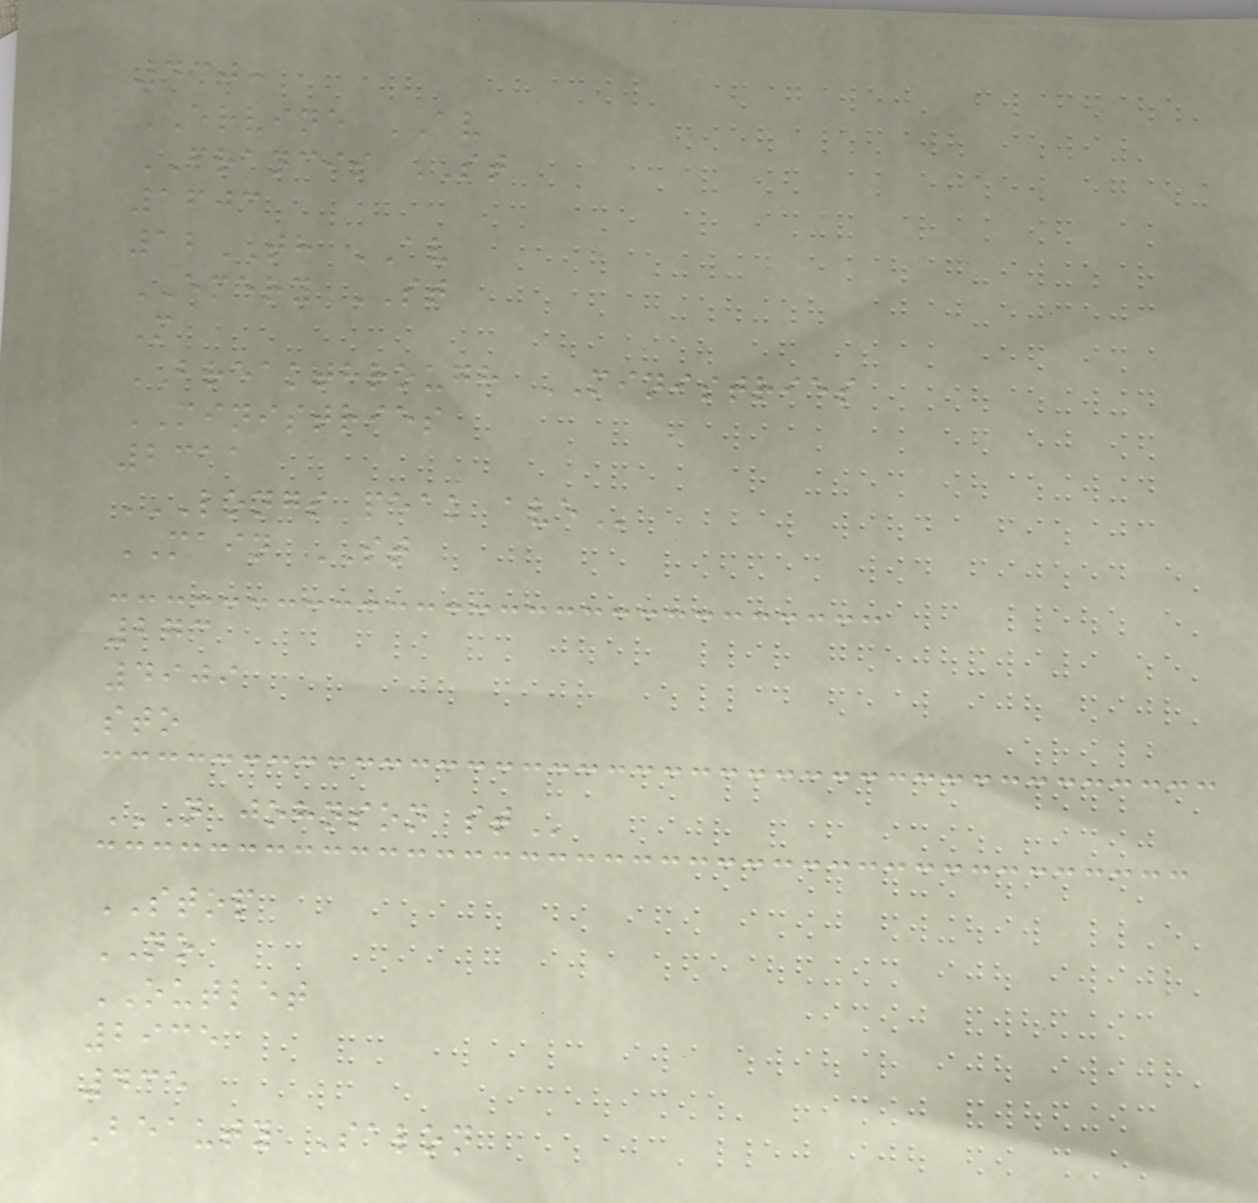4300
ERVINE AV
FRANCIS ST
1603
12TH AV
EMERY ST
M
BREAKTHROUGH MINISTRIES
MINISTRIES
2311
LONGS PEAK AVE
MAIN ST
273
4909
sto
N JOHNSON ST
STOP
NO
OUTLET
2935
435
Beauty Salon
